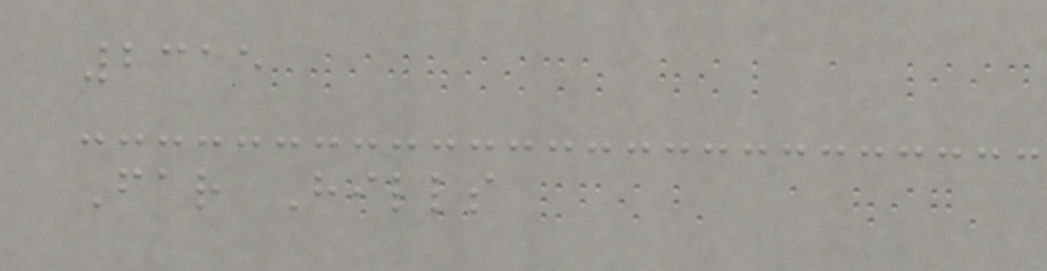2315
Far Hills
